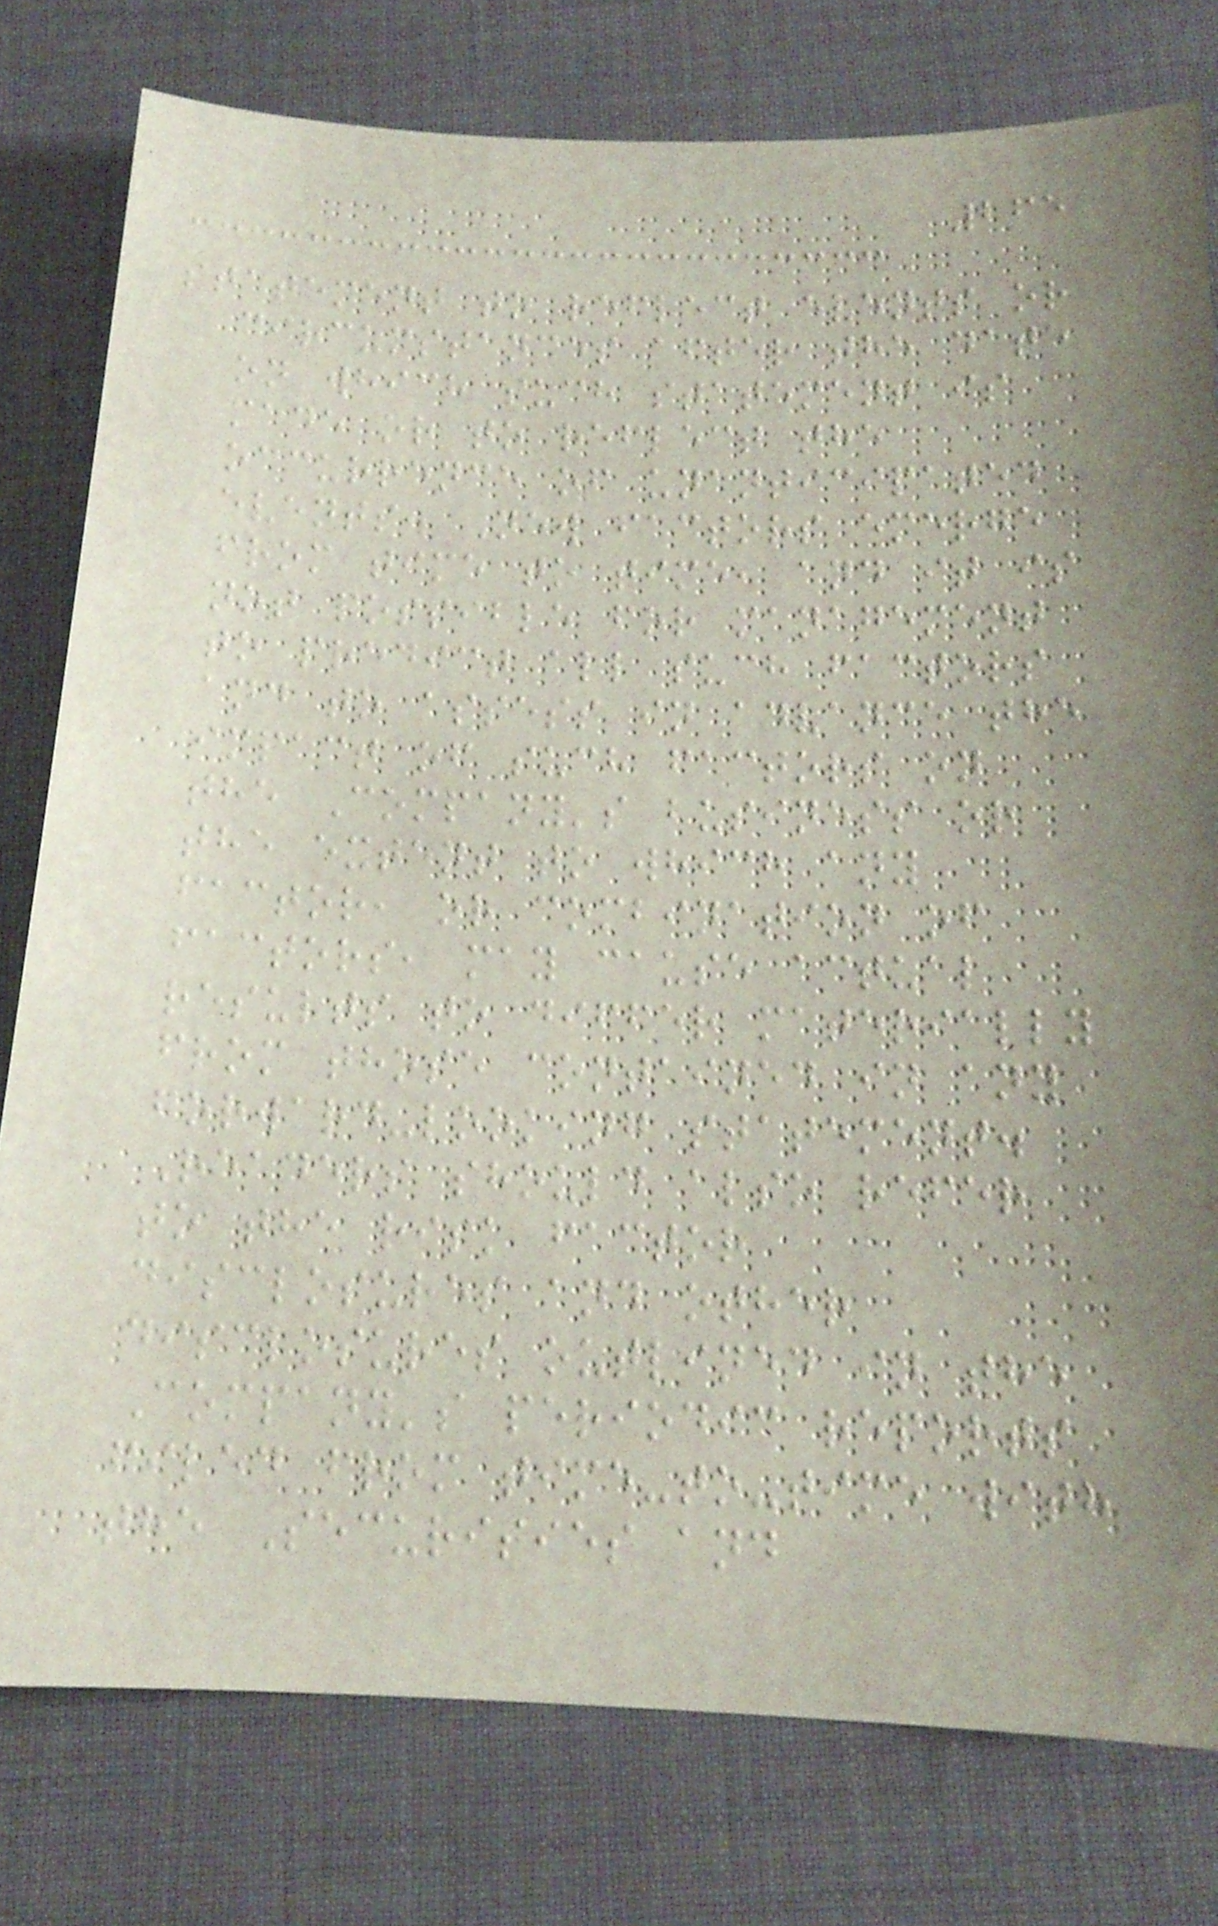265
statement to reflect events or
circumstances after the date
on which such statement is
made or to reflect the
occurrence of unanticipated
events. New factors emerge
from time to time, and it is
not possible for management
to predict all such factors
and to assess in advance the
impact of such factors on
the Company's business or
the extent to which any
factor, or combination of
factors, may cause actual
results to differ materially
from those contained in any
forward-looking statement.
Readers should also refer
to the risk factor
disclosures and other
disclosures outlined in the
Company's periodic reports
filed from time-to-time with
the Securities and
